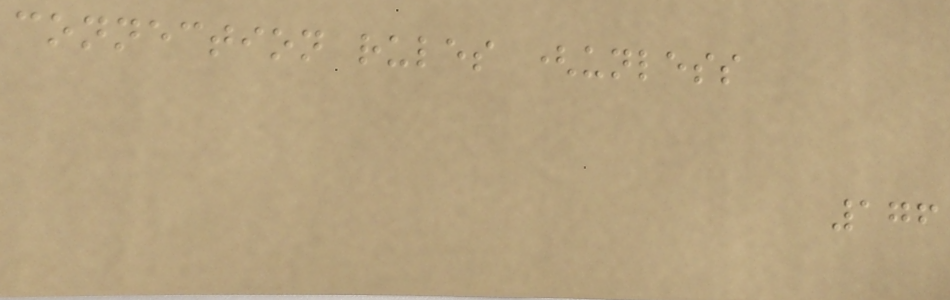connection rules (unless
176
